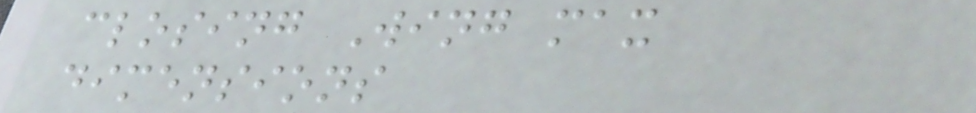closing Wing max
dimensions
